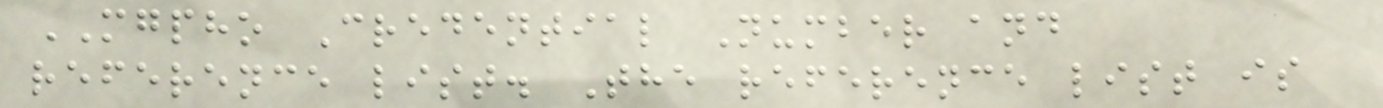MGPHO Credential Number and
reference list. The reference list is
